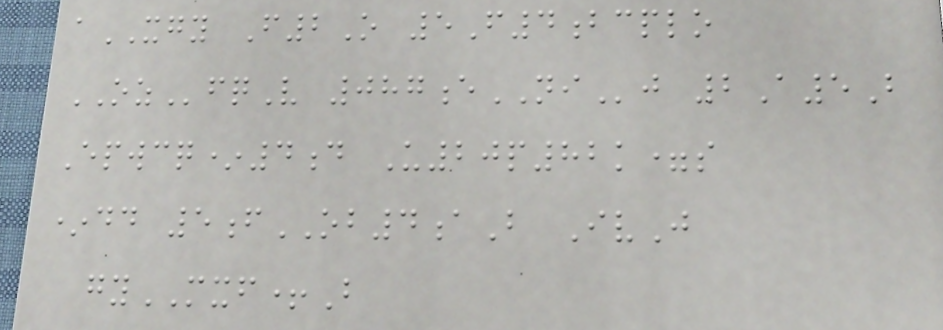aXGY F2O 5F4bcplo
OZfqV 087eNIj 2A5B
Epwcq*4d U20p82k=s
*dd 5fOB4aB IvJ
gyMXF+B
